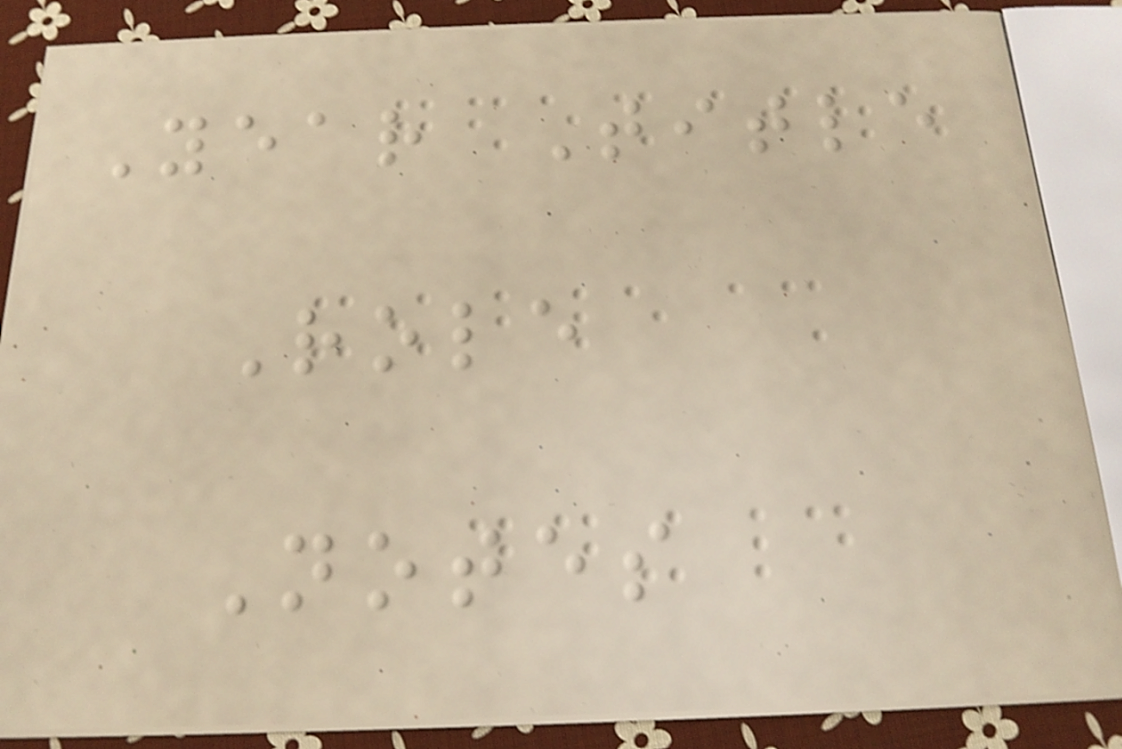Year Title
Role
Notes
